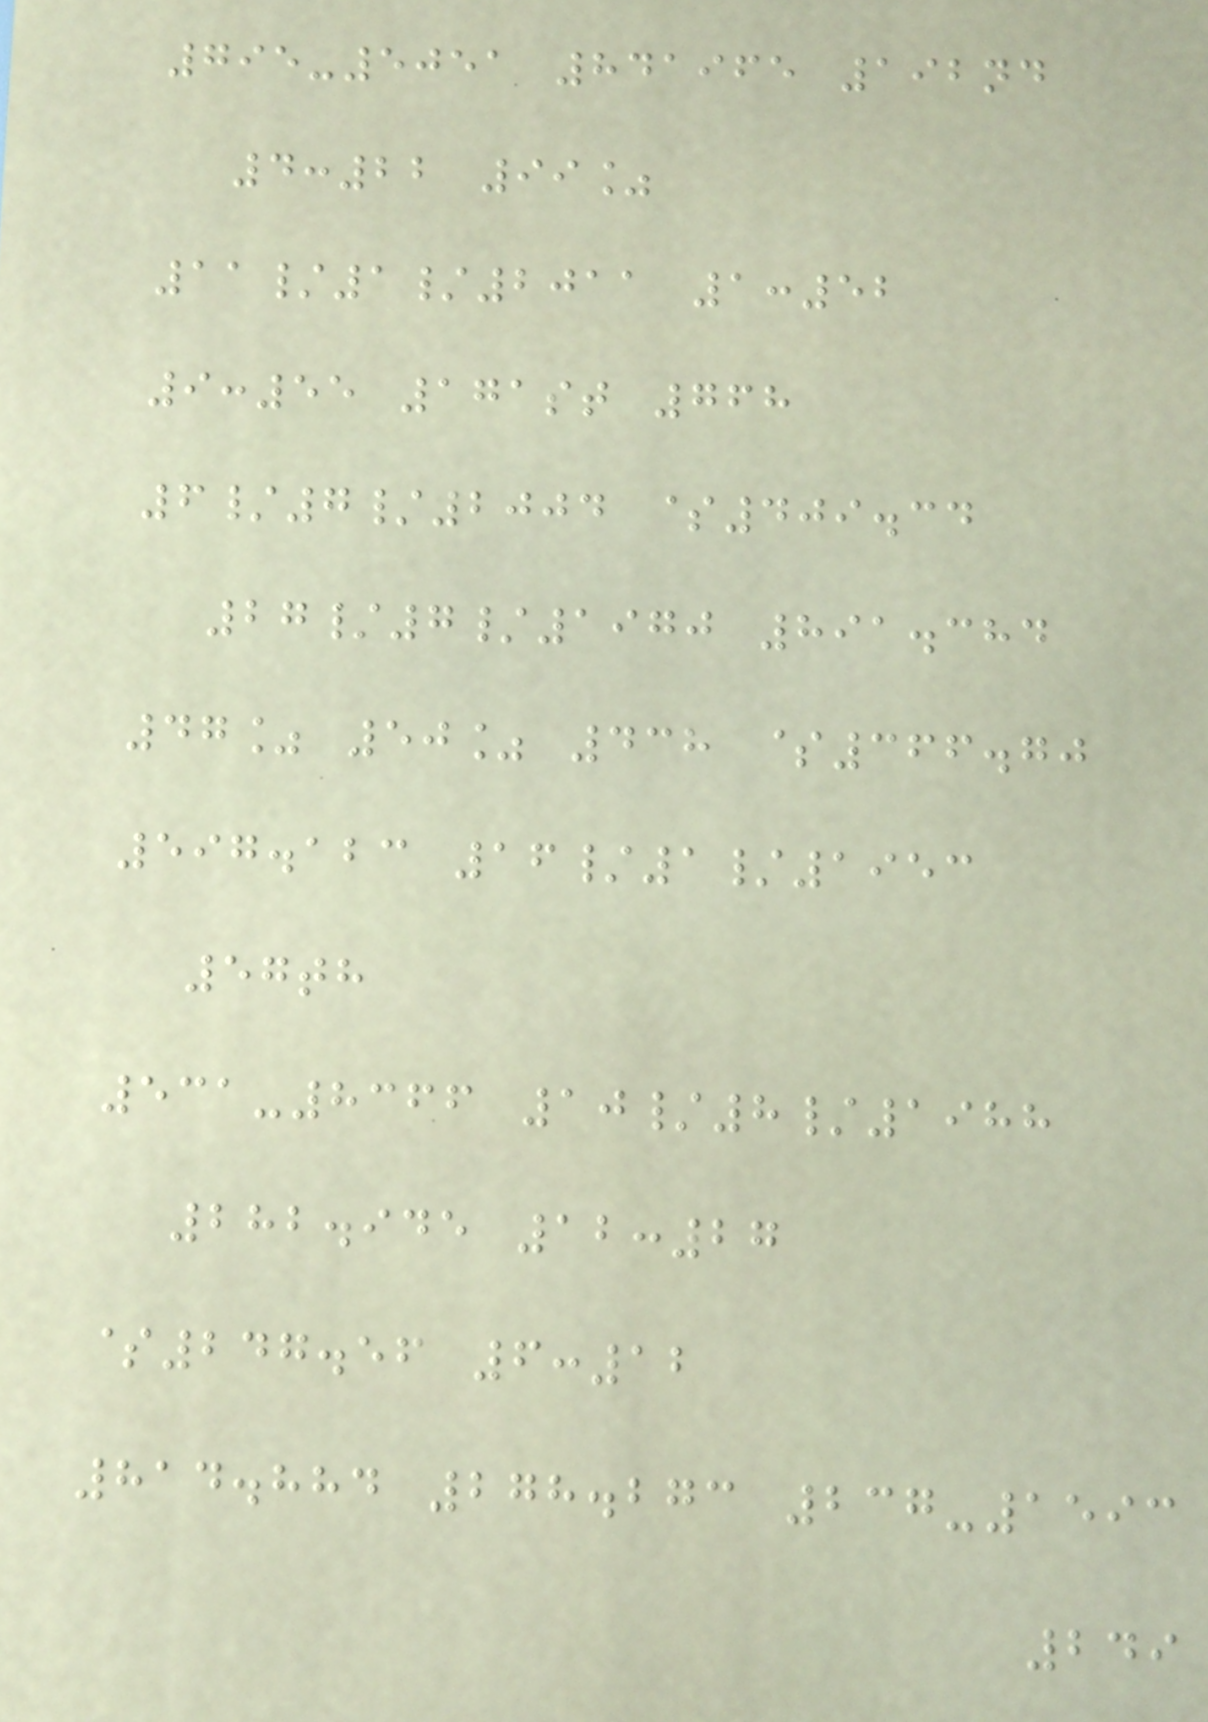795-5051 841965 192nd
4:22 99%
11/1/2011 1:52
9:55 171st 768
6/7/2004 $409.34
27/7/1970 891.384
47% 50% 438 $366.70
597.123 16/1/1953
57th
531-8366 10/8/1988
282.945 12:27
$247.56 6:12
814.884 278.273 237-1593
249
